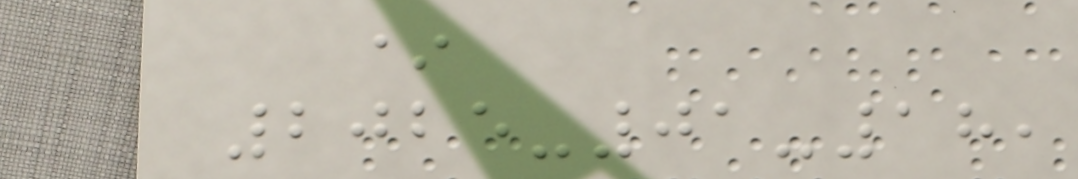*
2025-01-18,
